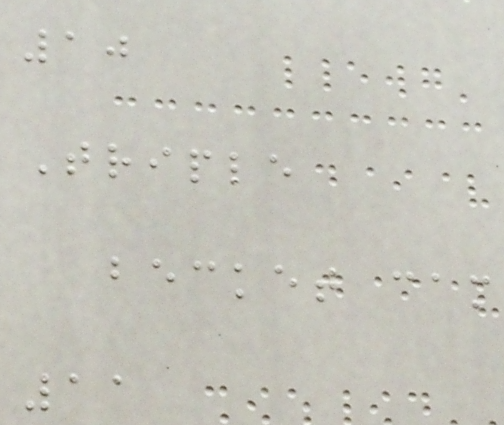10
Triple
becket cam
11
